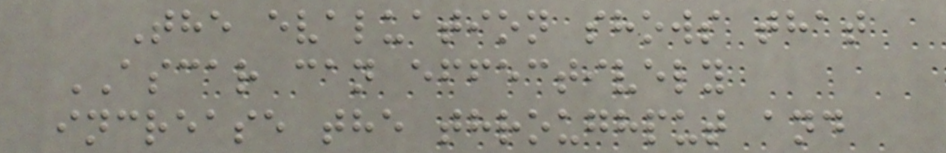The evaluation shows that
ASCAR can effectively
increase the throughput and
